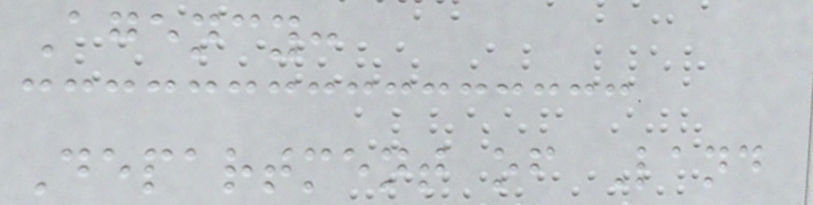Agency:
Department of Land
